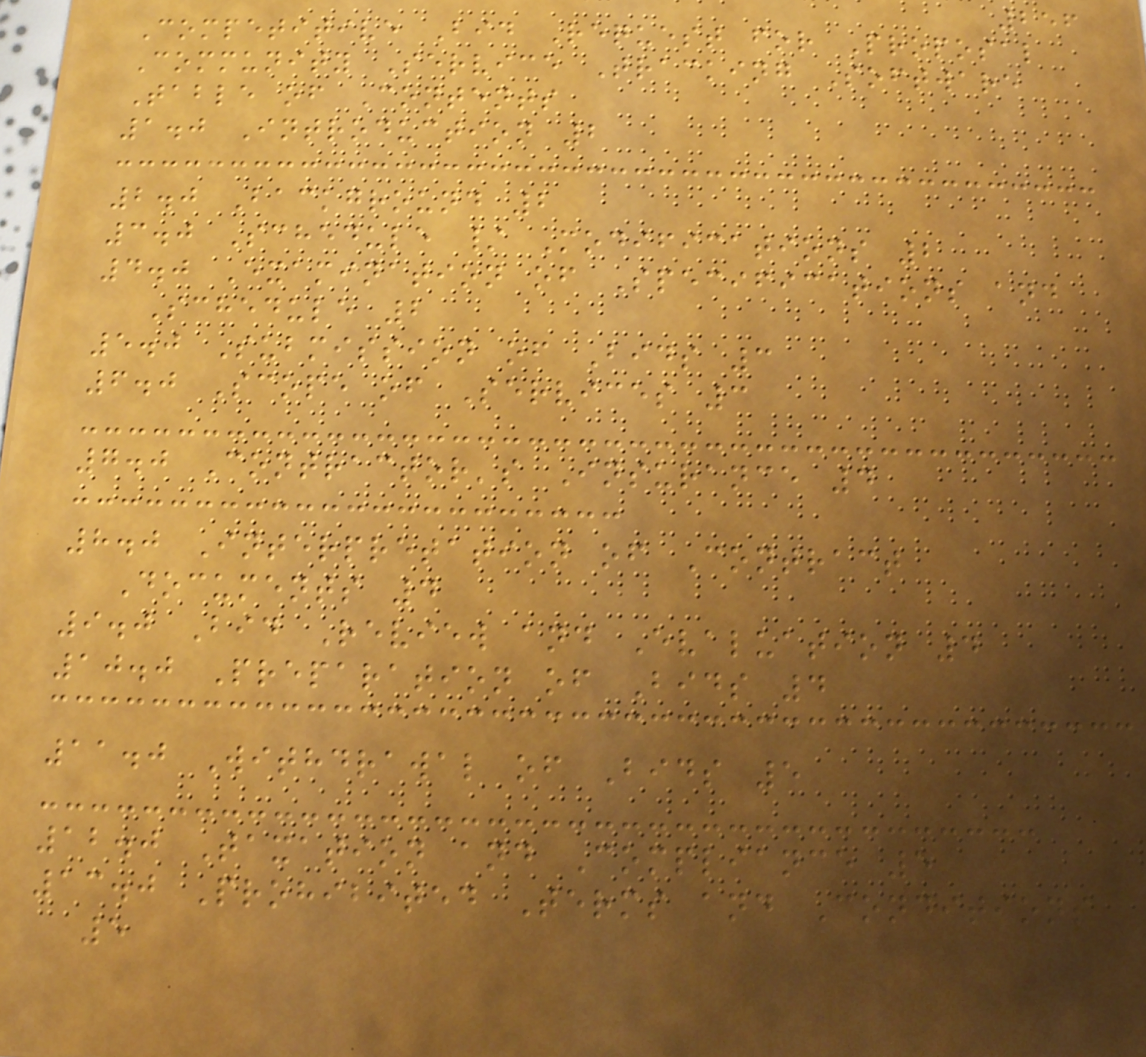256
Competitive Bid Request for Proposal
Community Service Tracking Software
Table of Contents
1.0 Introduction 2
2.0 Background 2
3.0 Schedule / Modifications 2
4.0 Examination of Specifications and
Schedule 2
5.0 Submission of Bids 3
6.0 Scope of Services 3
7.0 Contractor's Insurance 4
8.0 Interpretation of Contract
Documents 4
9.0 Bid Review and Evaluation 4
10.0 Preparation of Bids 4
11.0 Withdrawal of Bids 5
12.0 Taxation and Compliance 5
13.0 Prohibited Terms and Conditions
5
